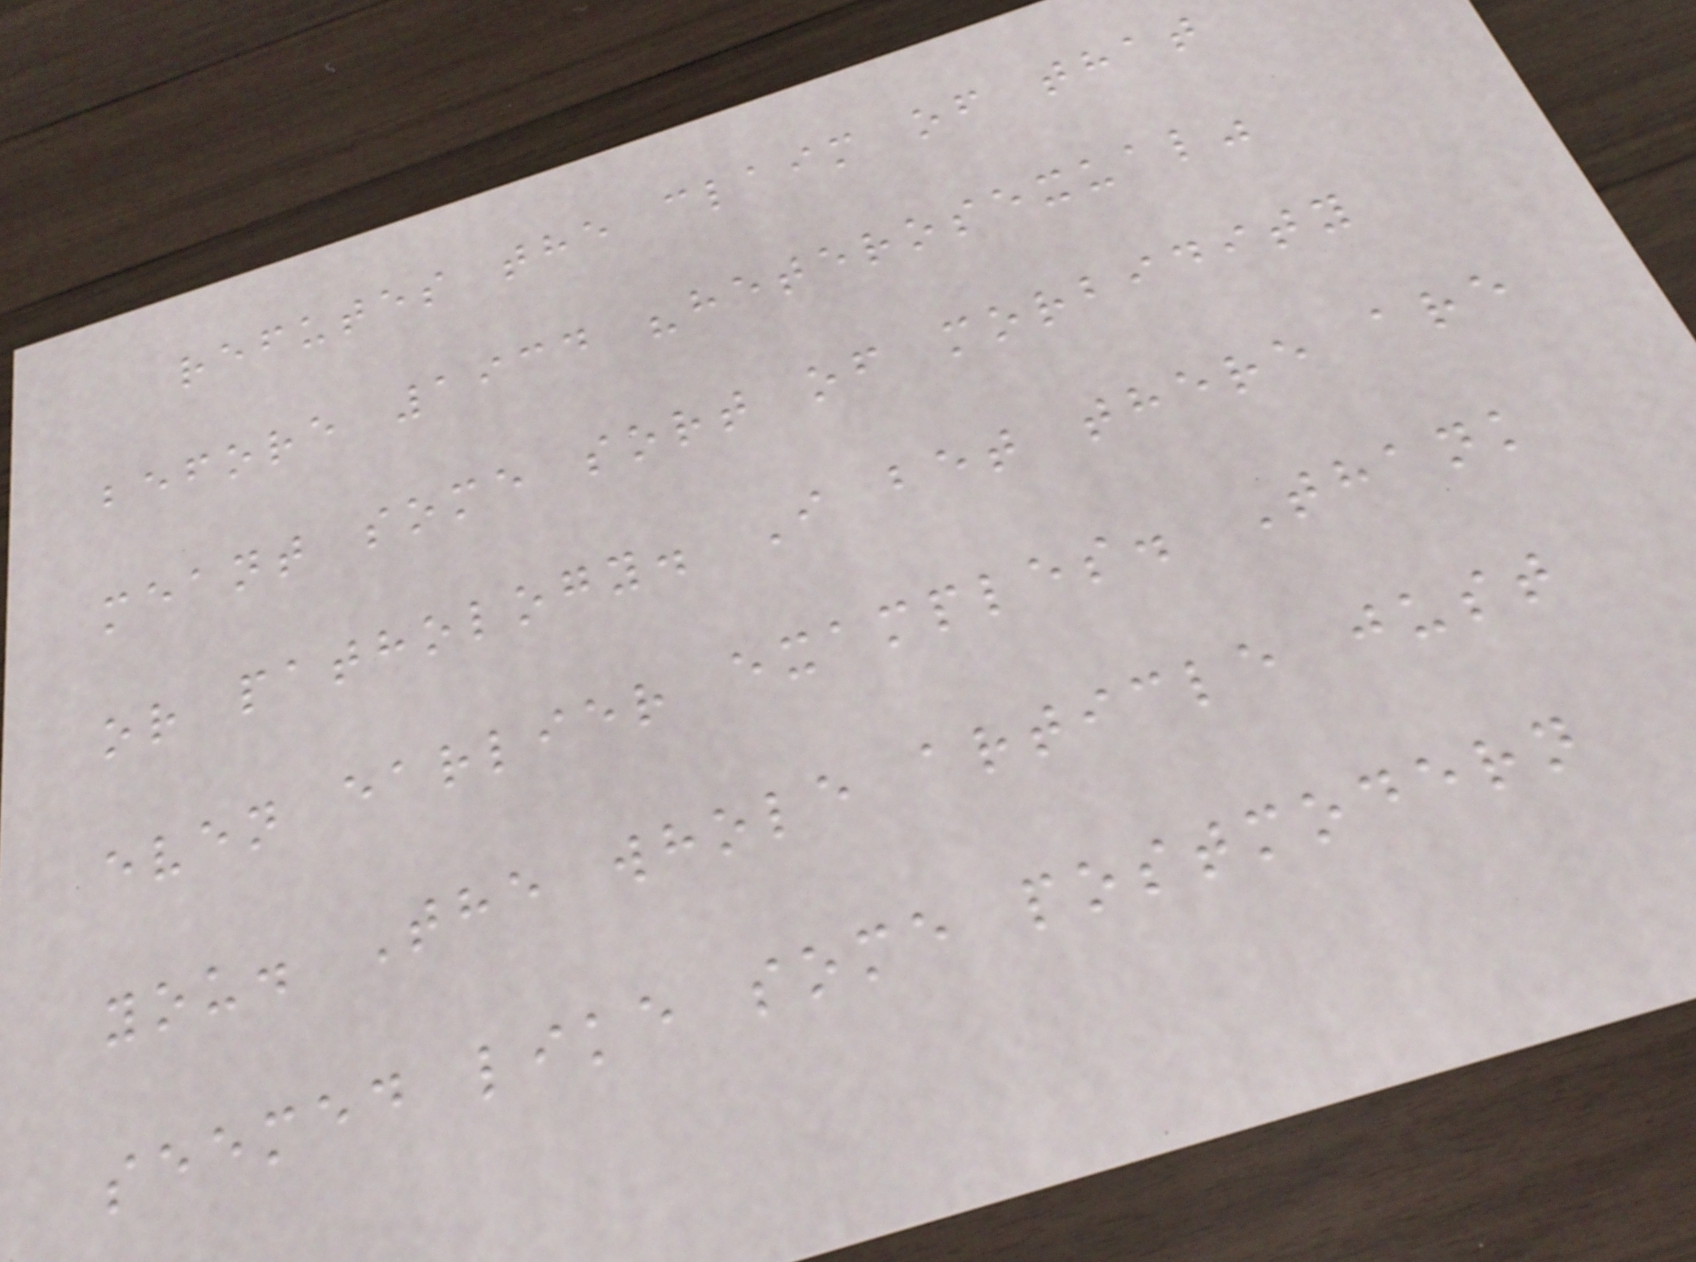refutes the claim of that
before 1934 "heterosexual"
meant some sort of morbidity
or pathology. I bet there are
even earlier examples. Thank
you. The whole article just
seemed like some postmodern
